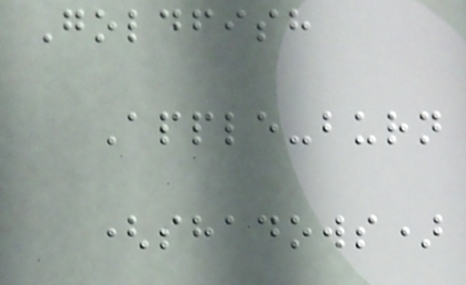Goldfish
Apple-burn
(shadows)
